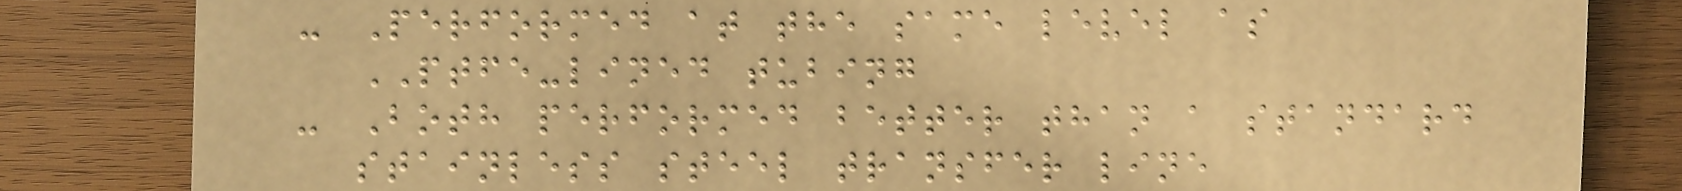- Performed at the same level as
PTFE-lined tubing
- Both performed better than a standard
stainless steel transfer line
